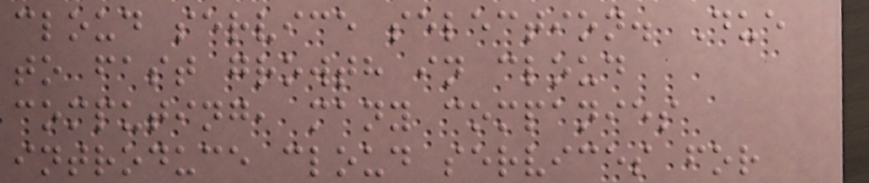cloud service selection. Due
to fast growth in cloud
computing, many companies
introduce cloud services for
